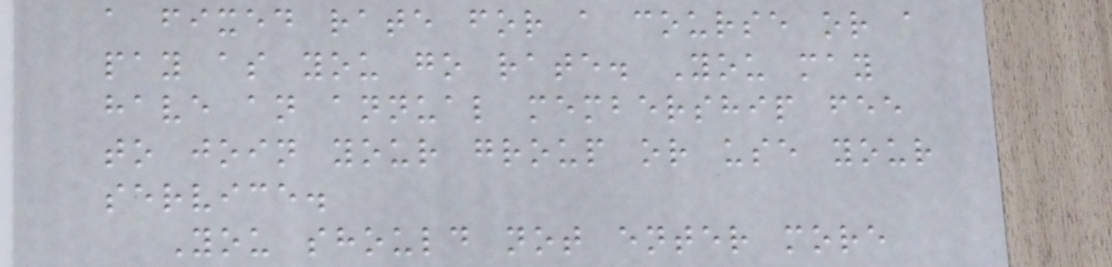a fixed rate for a course or a
pay as you go rate. You may
have an annual membership fee
to join your group or use your
service.
You should not enter more
